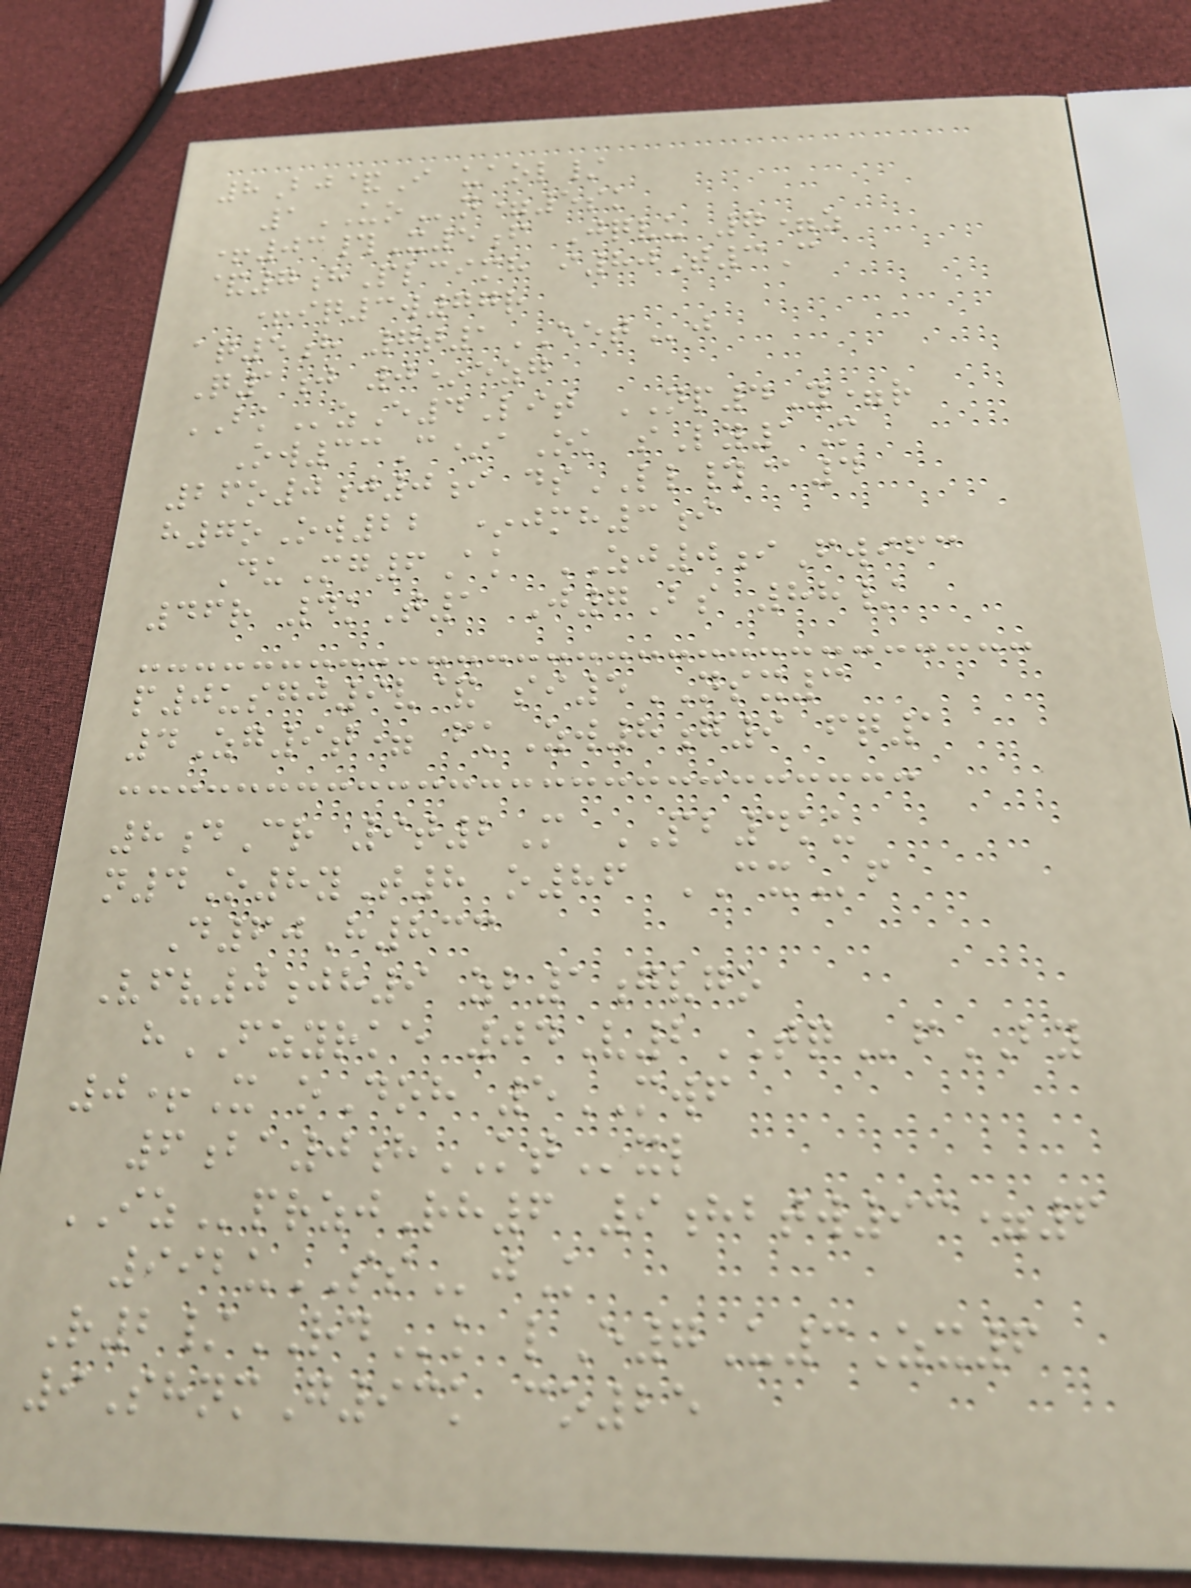8Bj&I uaol/
1UOn=5sk
+03#X5f Jqvu 7=z
&7hPlcimh i80T3C
+iq3w77r
aq5h 7t1EETj
Q1j 0*ezg
BKzE4Lit NP4Y=r
Ow33C*aOk sLy1M
26o0j0i dsLL#@4
h7oOw22 *jmh3i
DuMg6Ak ZJ0iFwifc
46r 4kT1 J7Bs 88/
p0usgj9v& si5NSX3
4Zg9t= fkZw8g9 fq1
8dCr 9t2M PB4ku
n4O8yT8 o86 CXf
D60H833
Vfv0jh9 zb1gvgo
hFZYRKE 04V2TQfBY
0+X oDoh 5MWF
6ba0hKTxl
IZprzjRh6 9hbtw93=6
992uSSjK
R2/RDk lE7U3Zx6
9ShnmG93k co25
